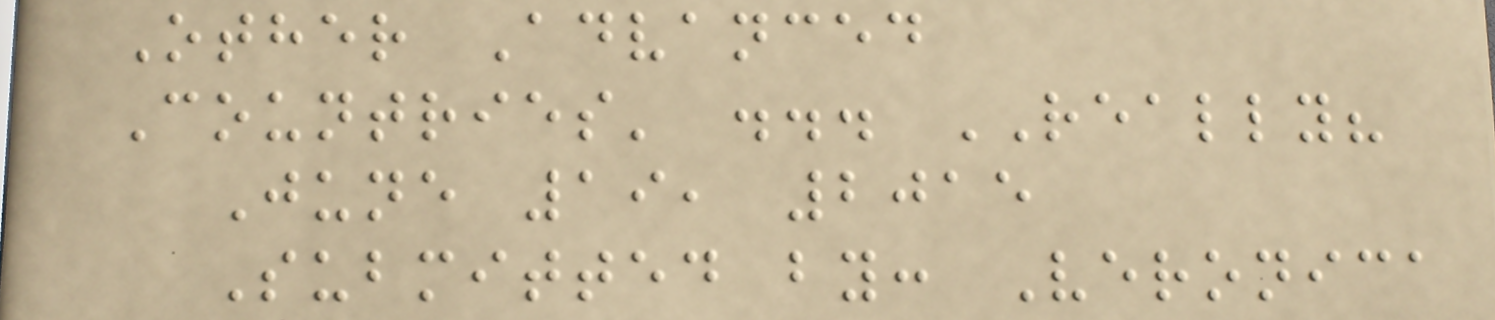Other Advanced
Countries' ... REALLY?
June 19, 2015
Submitted by: Veronica
